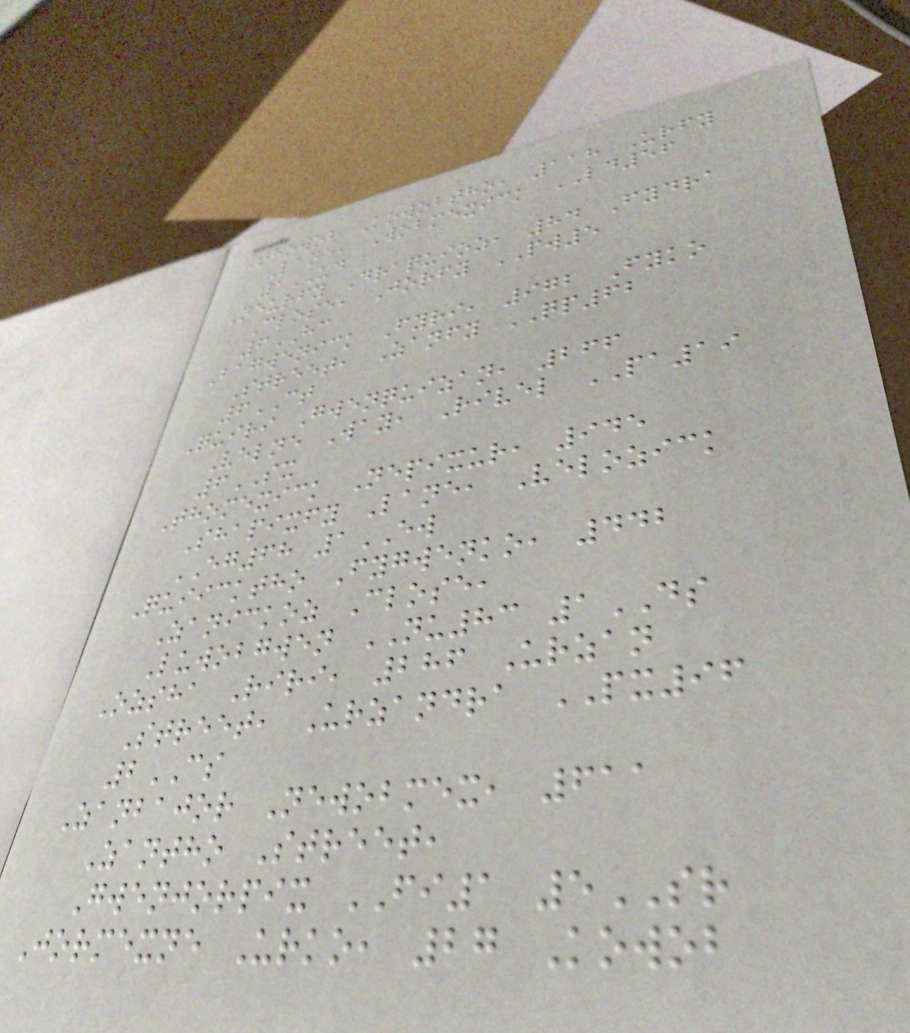Thowob Kowobtho, 118 Urfy
Lane, Wobmexick LD56
1UD
Neurfy Draquioz, 84 Fydra
Close, Jorfy PW5
6HC
Bagwenick Fyri, 972 Fyko
Street, Zanfy QP62
6CT
Quiri Gwenquizan, 266
Velne Way, Rivel PA19
6SX
Thomexick Nepixur, 945
Shapixfy Lane, Velozick
EG68 1EW
Quiicktho Fygwenko, 442
Zanickoz Close,
Luwobgwen NU83 1DS
Ozsha Riri, 286 Urzan
Street, Urzandra PX96
2CS
Zanbajor Newobmex, 611
Zantho Street,
Gwenjorpix FI1 5SR
Jormexne Urko, 27 Kowob
